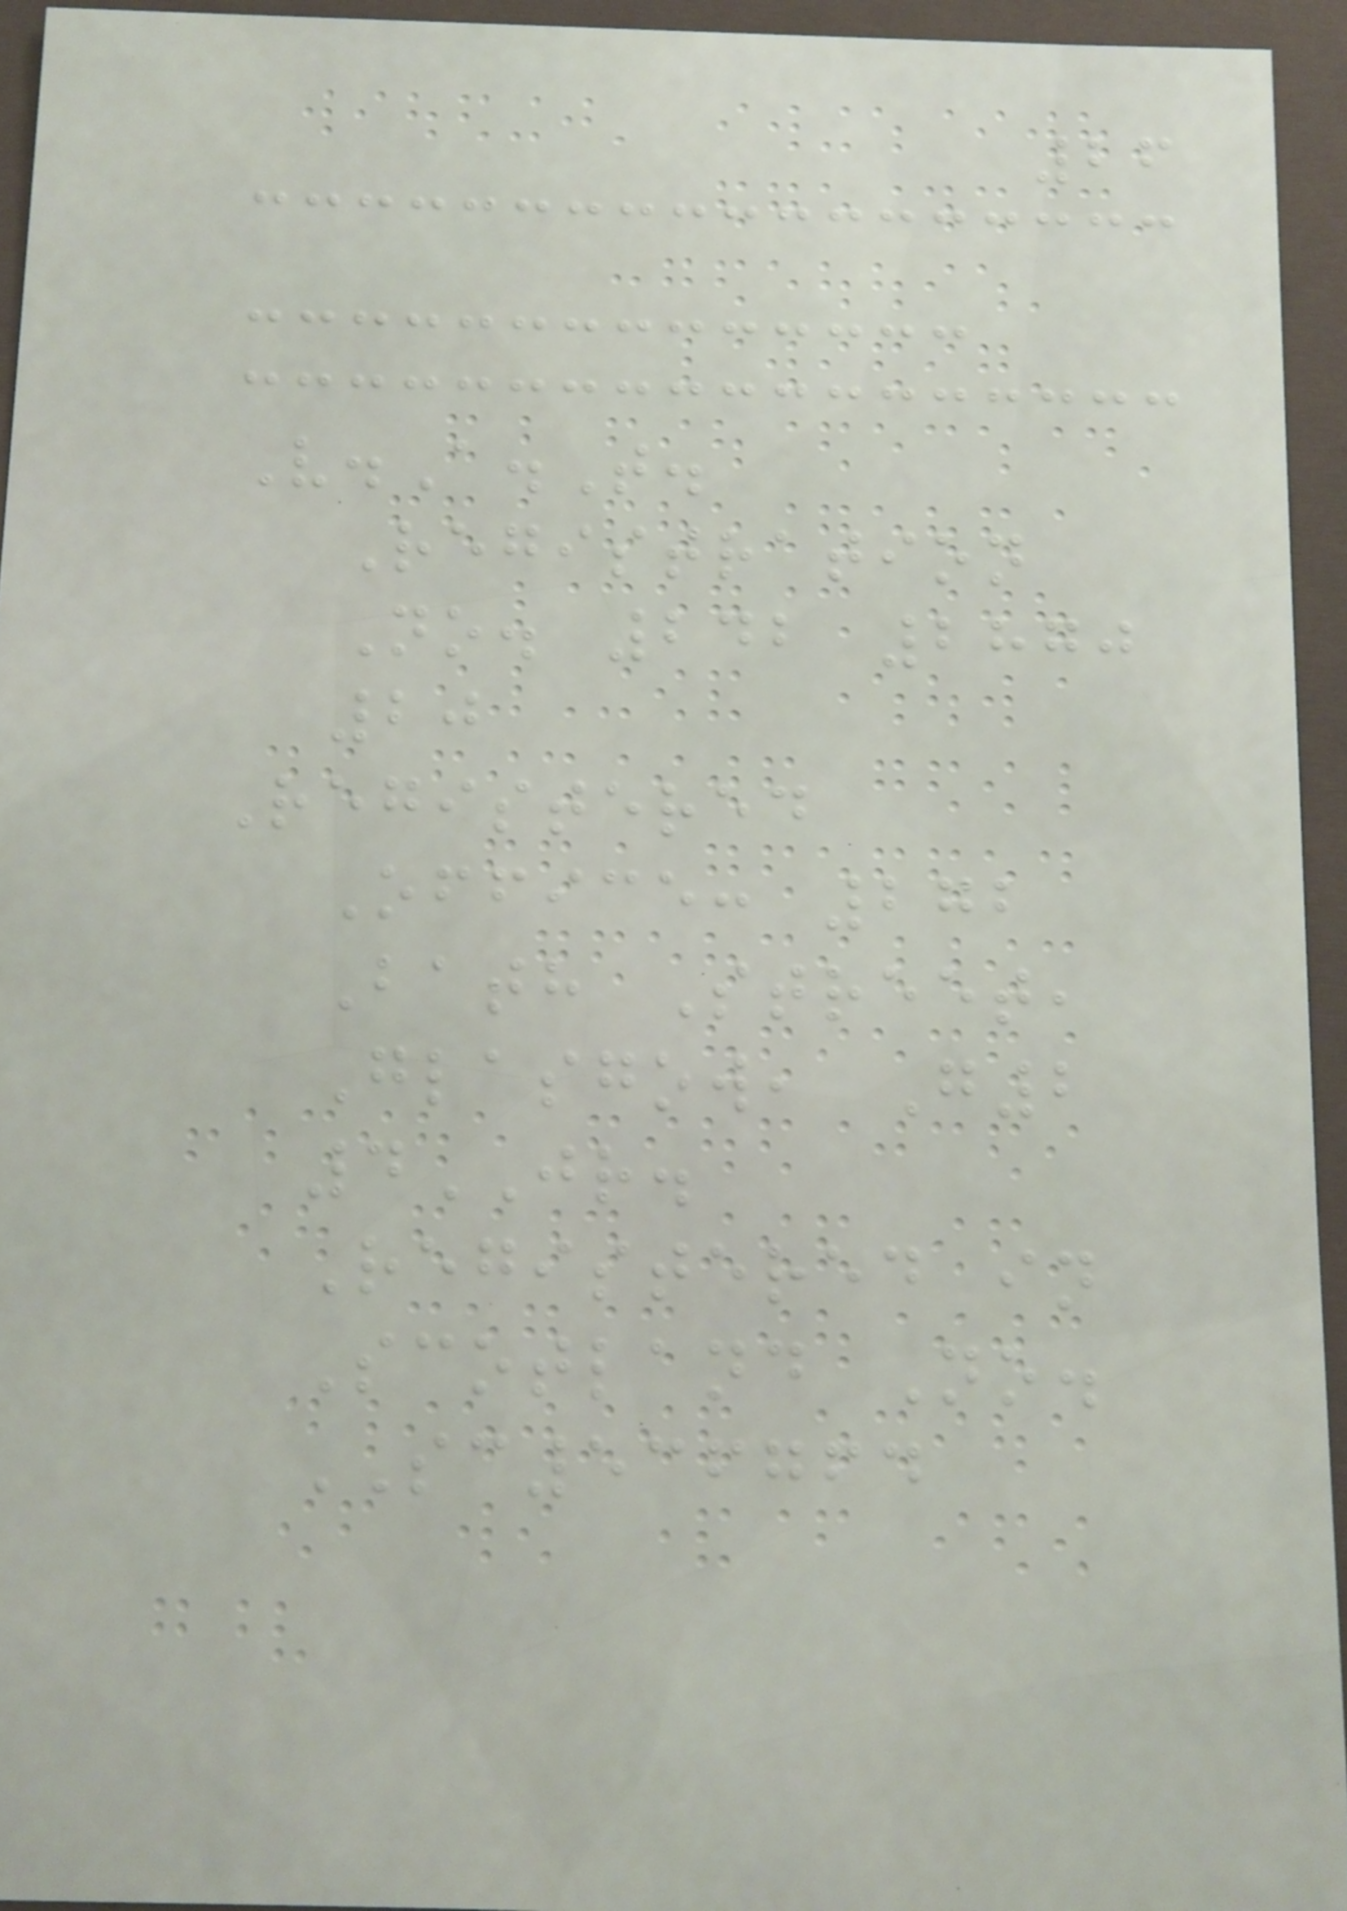26
V.A.T.
Registration
No. 242 2870
20
Registered
Office: 272
Bath Street,
Glasgow, G2
4JR.
Registered in
Scotland No.
SC536764
